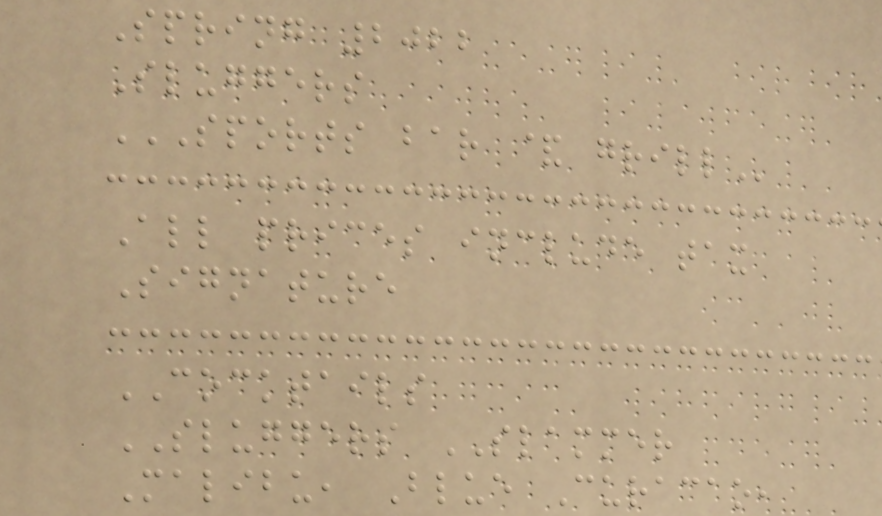Spring 2022
Sluggers
SPORTS BAR & GRILL
All prices include tax
Signature
COCKTAILS
SLUGGERS SLAMMER
Malibu, Blue Curacao,
